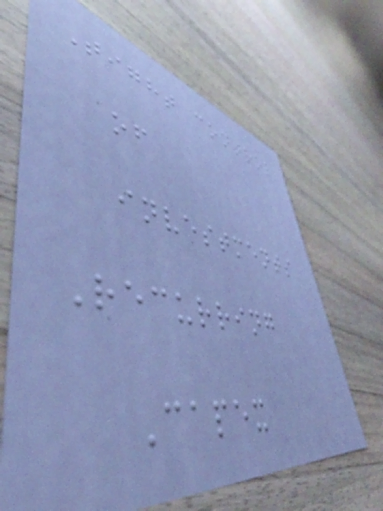Tight control
of
investments
Recurring
Capex
